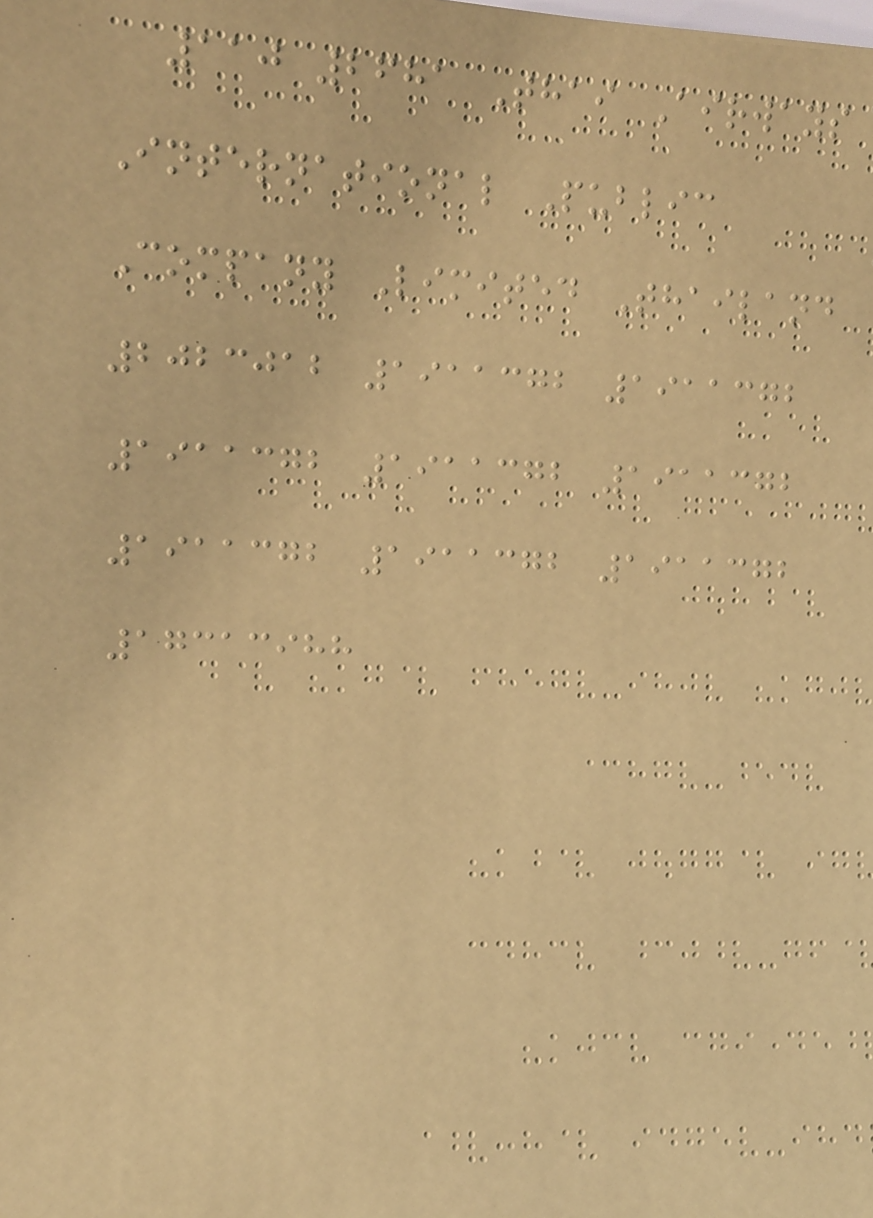110 2681 Thai Airways
International Public
Company Limited Thailand
2023012 1911372 1911372
1911372 1911372 1911372
1911372 1911372 1911372
17313988
